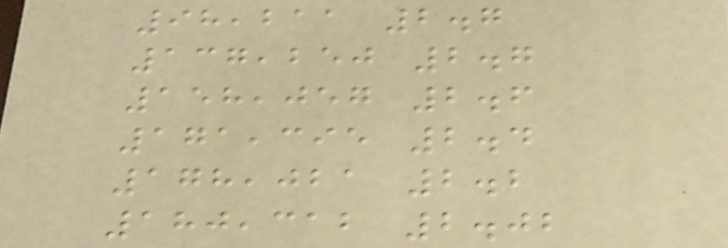98,211 2.7
137,250 2.7
158,057 2.6
171,395 2.4
178,021 2.2
180,312 2.02
